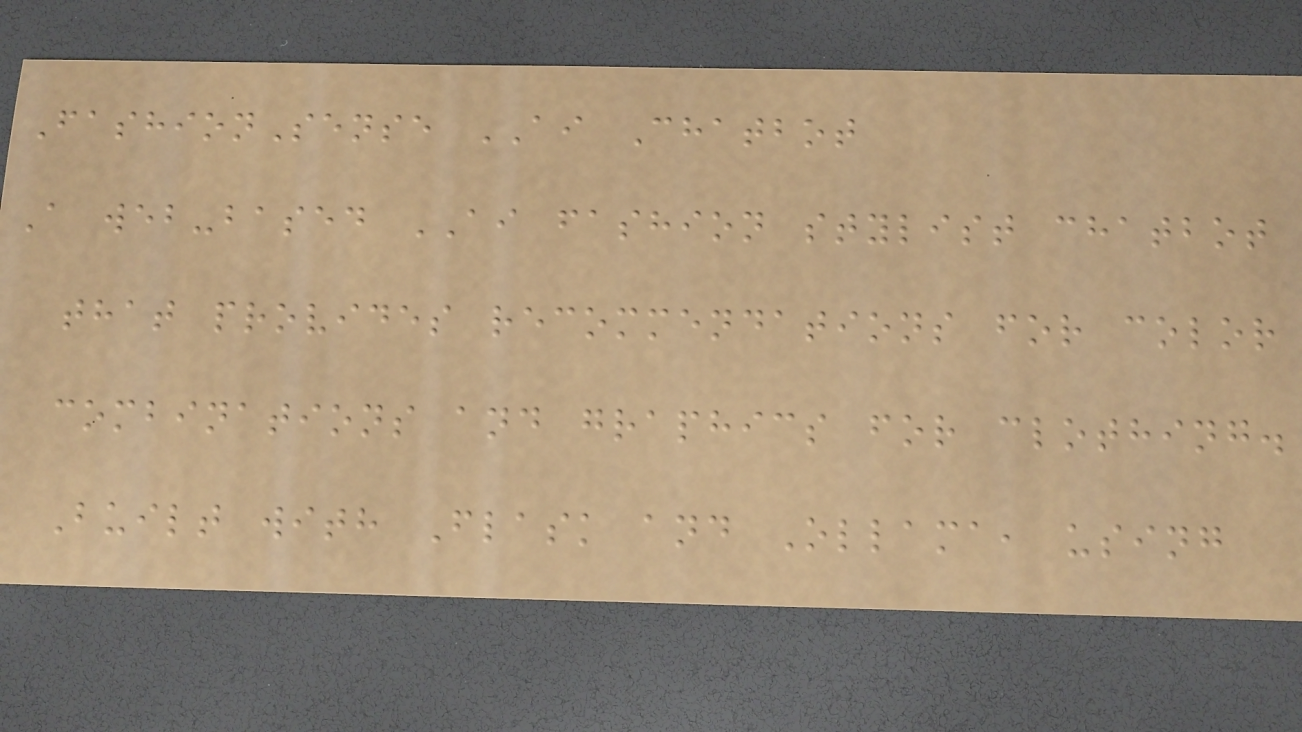FashionSense AI Chatbot
A web-based AI fashion stylist chatbot
that provides recommendations for color
combinations and graphics for clothing.
Built with Flask and Ollama, using
